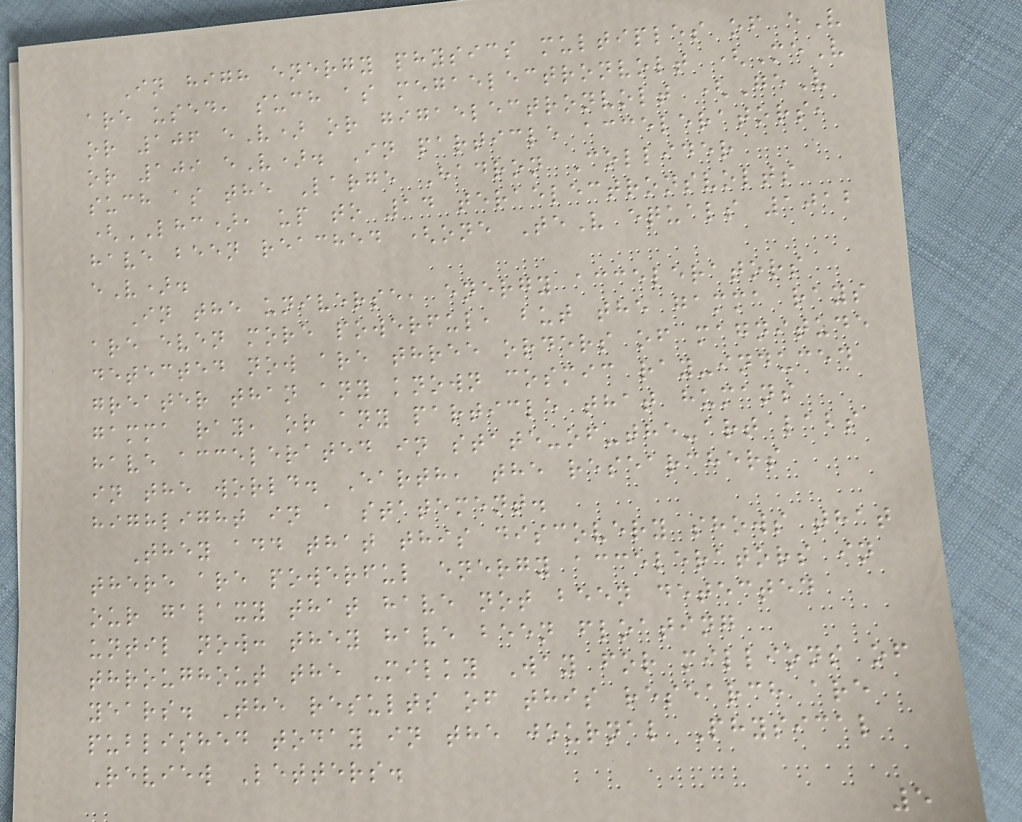In high energy physics multiples of eV
are used, such as megaelectronvolt (MeV
or 106 eV) or gigaelectronvolt (GeV
or 109 eV). In particle accelerators,
such as the Large Hadron Collider
(LHC), up to 14 teraelectronsvolts
have been reached (one TeV equals 1012
eV).
In the universe, energy accelerators
are even more powerful, but the gamma rays
detected now are three orders of magnitude
greater than any known cosmic ray-induced
gamma ray, or any particle that humans
have accelerated in state-of-the-art labs
in the world. Earth, the researchers
highlight in a statement.
They add that this discovery shows that
there are powerful energy accelerators in
our galaxy that have not been detected
until now: they have been floating
throughout the Milky Way for millions of
years. The results of this research are
published today in the journal Physical
Review Letters.
5
